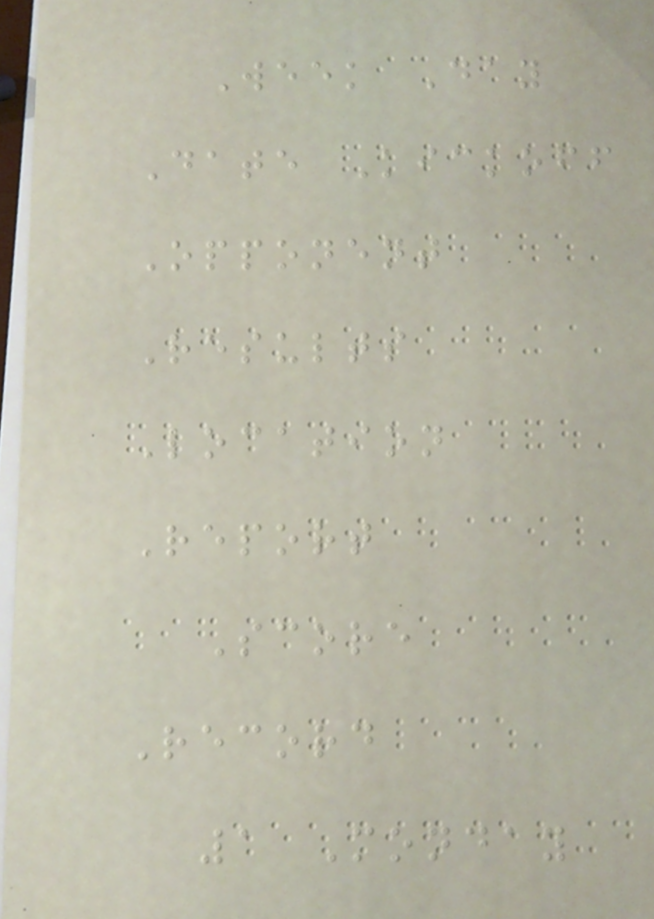Week Day
Date Kickoff
Opponent
Results
Location
Report
Score
Record
1 Monday
